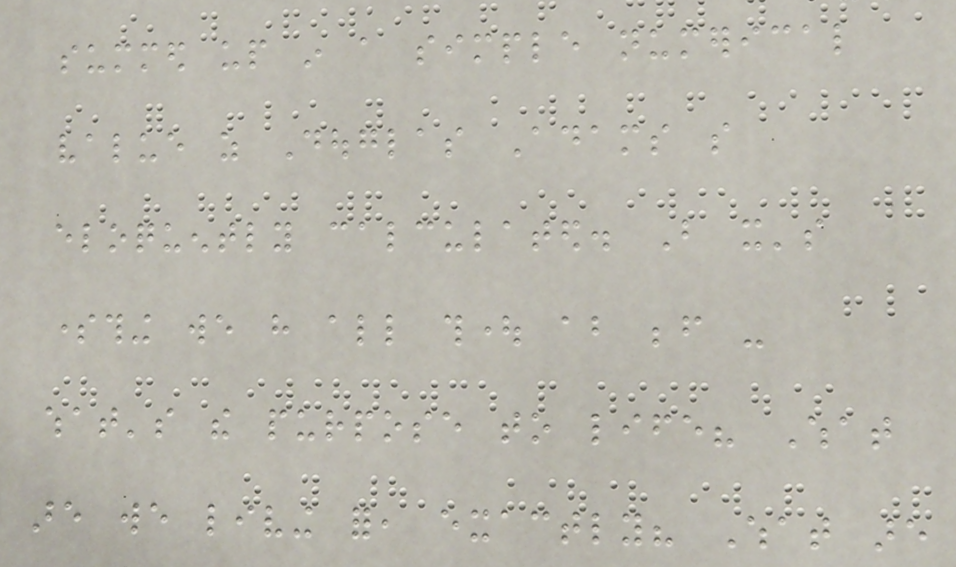summed up in a simple numerical
value as Douglas Adams so
eloquently calculated. But it's
something we have all thought about before -
what's the purpose to life? What
are we living for, exactly? What are
